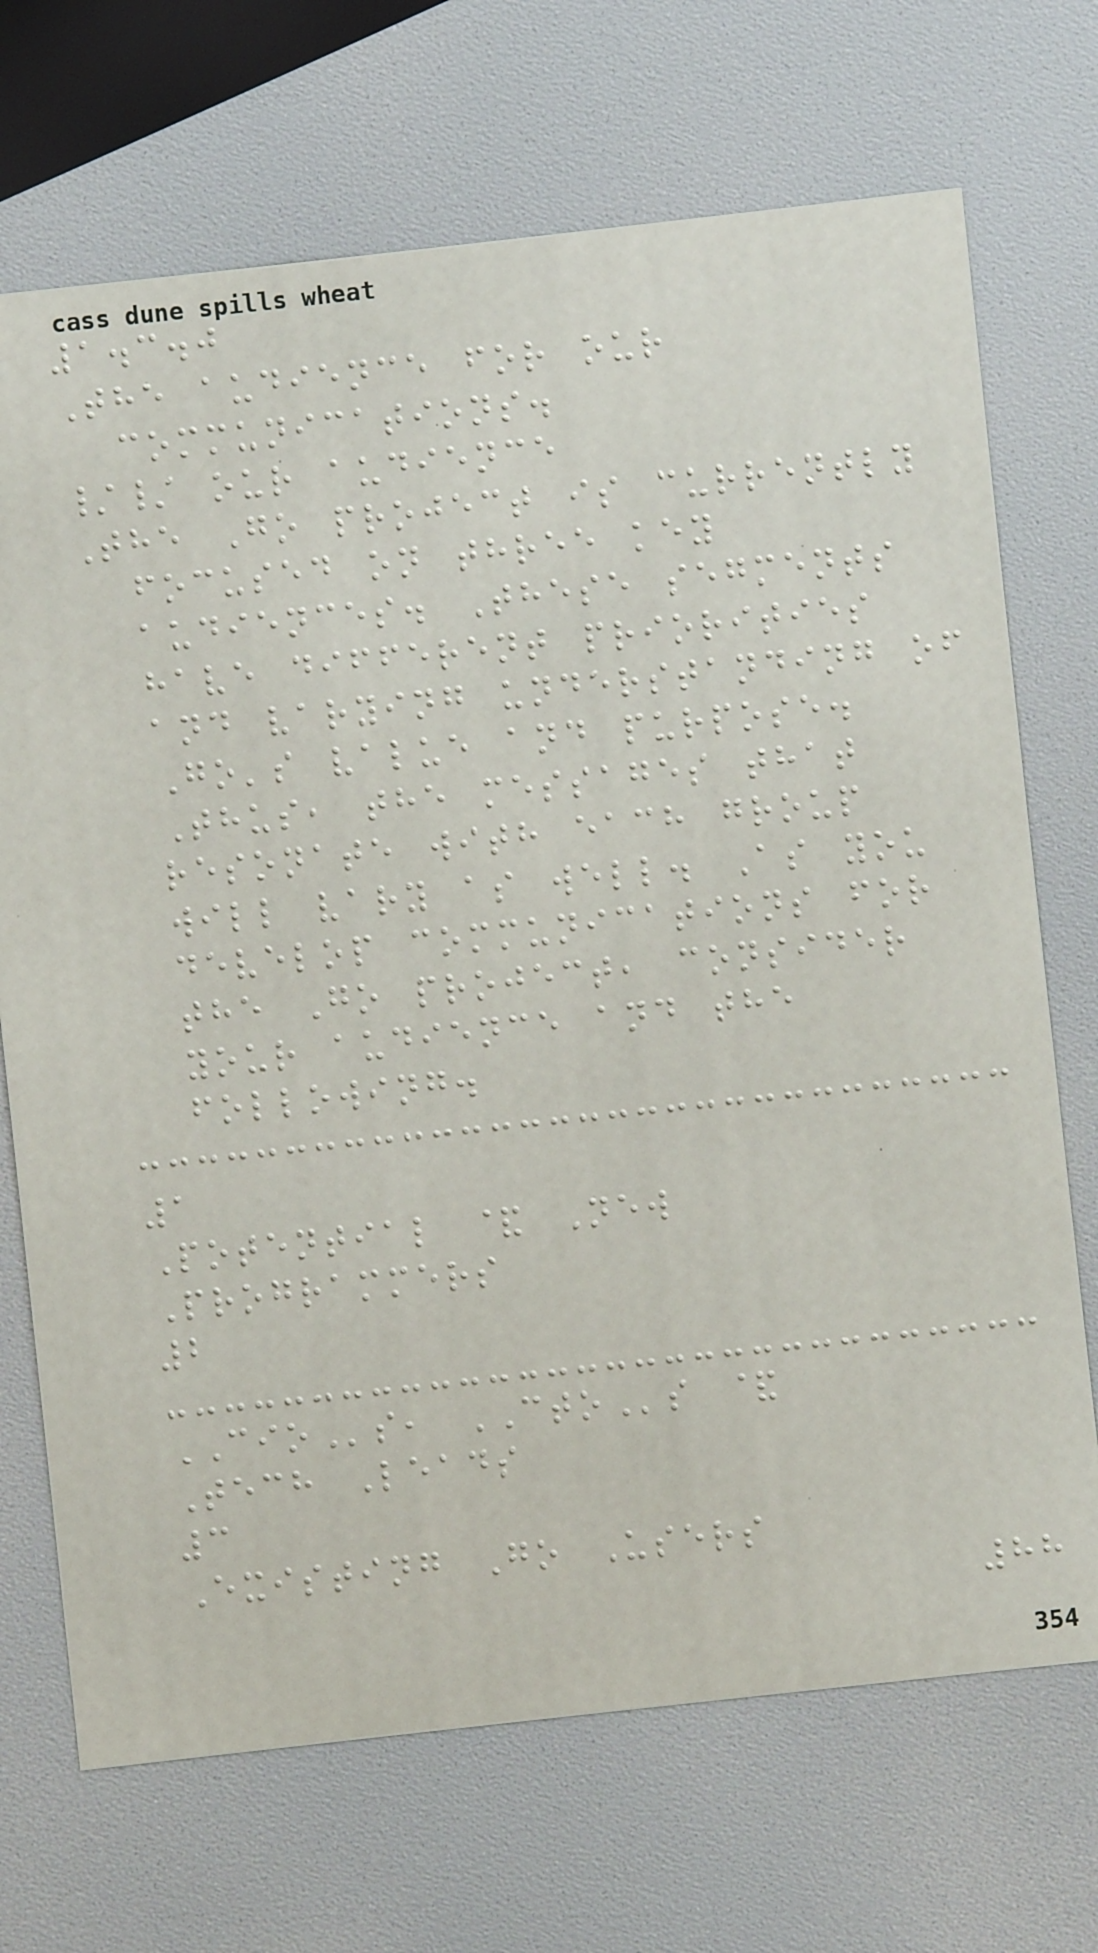1.3.0
The audience for our
communications.
// our audience
The Go project is currently
focused on three key
audiences. These segments
have different priorities
and varying understanding of
Go's value and purpose.
Thus, the messages that
resonate with each group
will vary as well. As you
develop communications for
the Go project, consider
your audience and the
following.
1
Potential & New
Programmers
2
CIOs, CTOs &
Tech Leads
3
Existing Go Users
88
